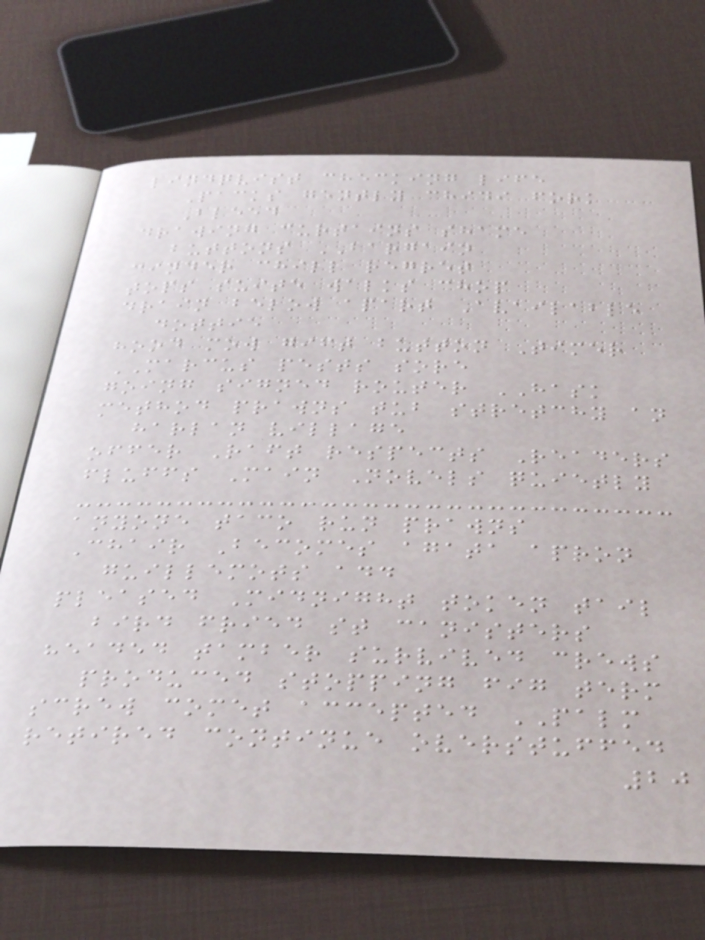lindqvist checking life
Packs gently chidi fork
Bleed
drawing curtains shame
buttons BARGAIN
cinder chill regret
tops suite walks chop
drain below apart Available
dottie
hood mow gift button Timer
MARCUS pests sore
going signed router HASK
method prawns tub stretchy an
harlan village
offer Raft respects Readers
fluffs Main Novels quietly
anyone taco run prawns
Chair Becomes agata apron
guillemots add
pleased Midnight token tail
bird fried st canisters
headed tamber survived crews
produced stopping fig term
screw comet accepted PALM
retired continue overstuffed
20
